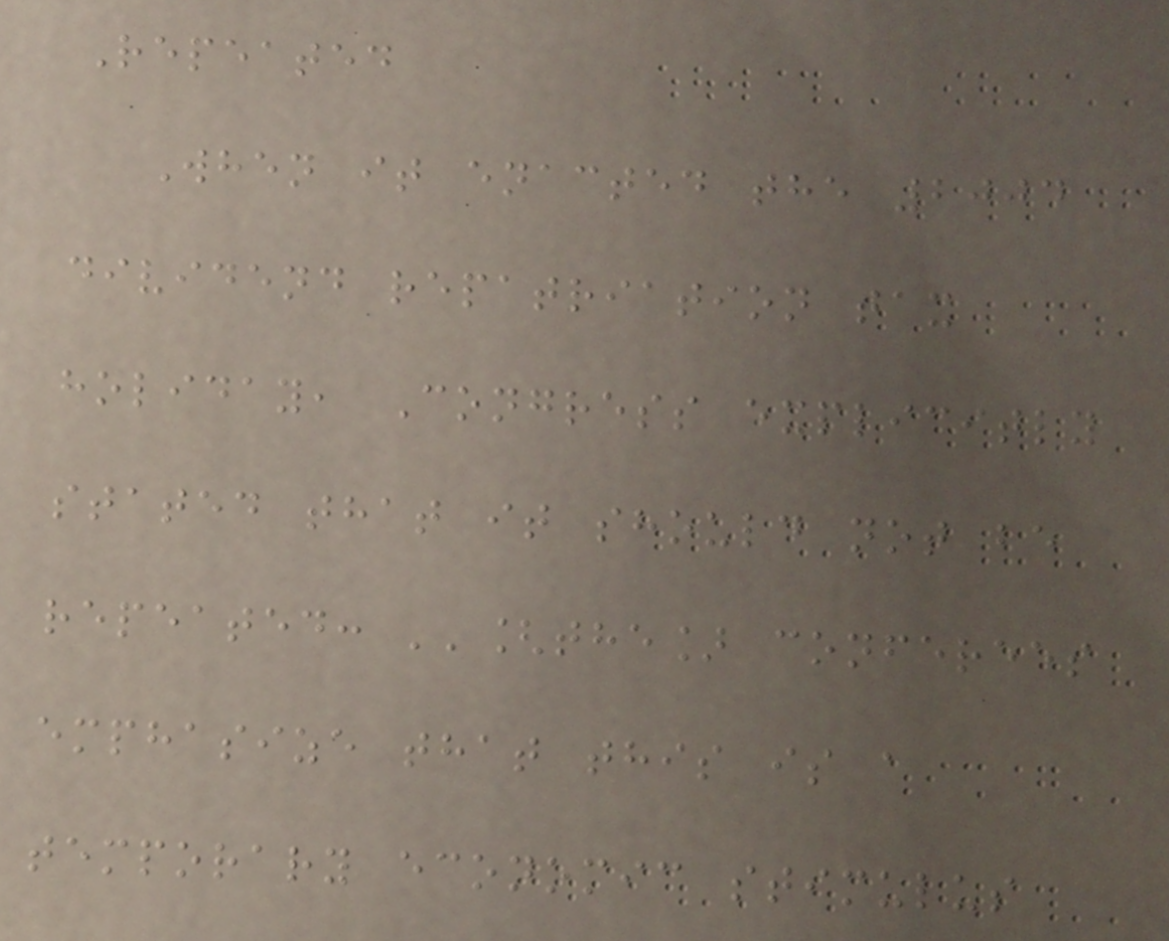Repeated
When it enacted the 2004
dividend repatriation tax
holiday, Congress explicitly
stated that it should not be
repeated: ''[the] conferees
emphasize that this is a
temporary economic stimulus
